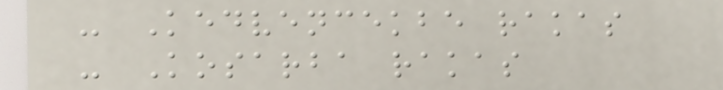- Kedvencekbe rakas
- Kosarba rakas
